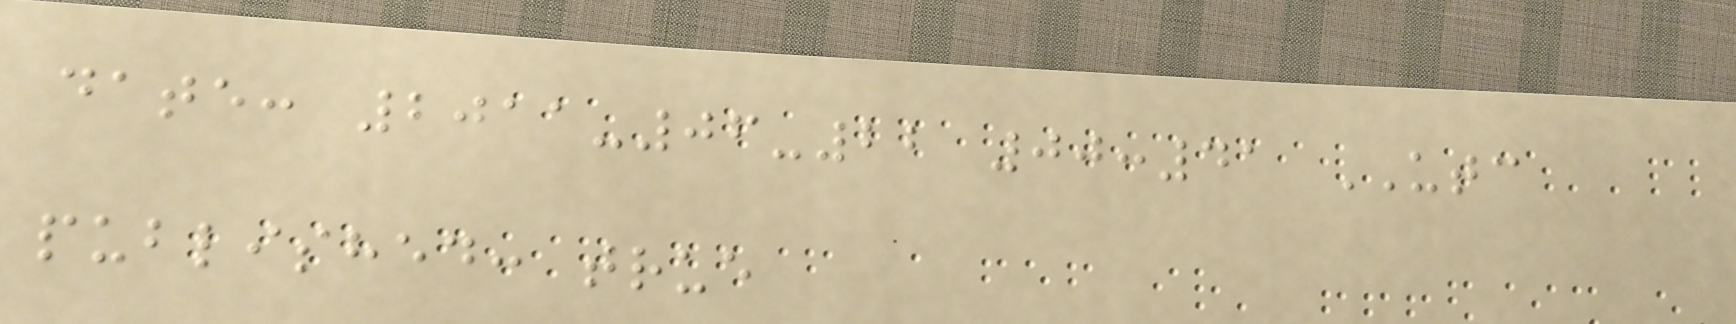date: 2011-06-22 00:41 UTC
published: true
